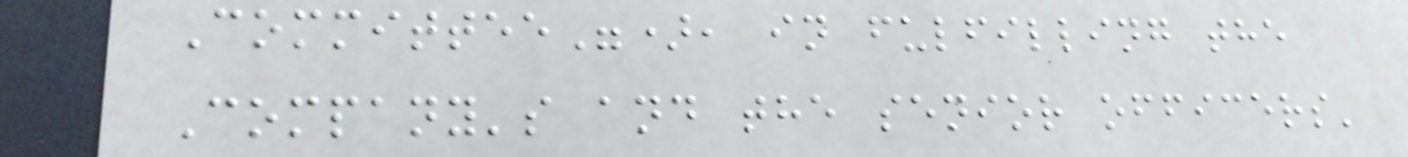Committee"), in fulfilling the
Company's and the senior officers'
